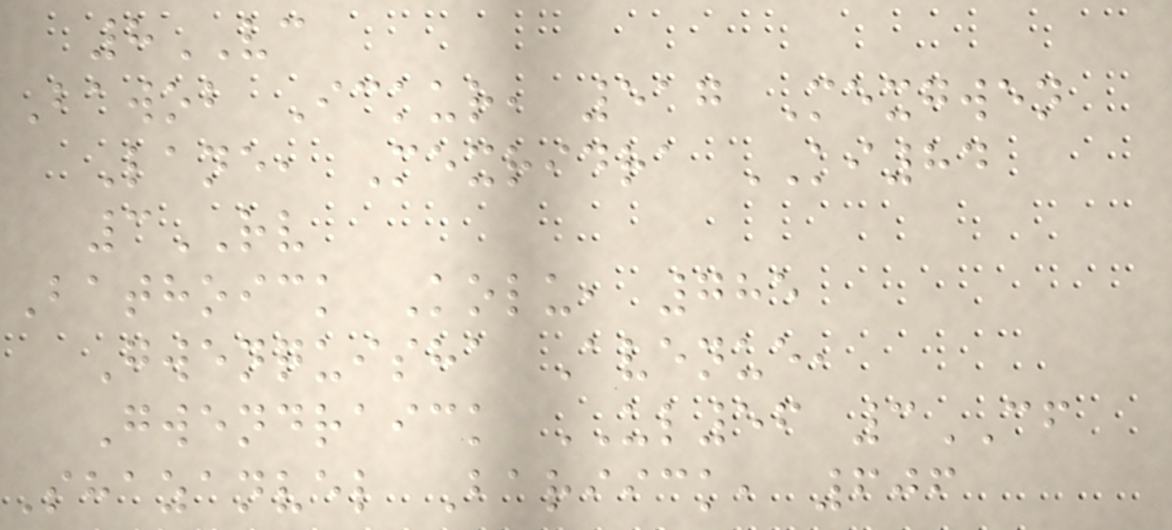8VC
Bawob Ickur, 517 Mexgwen
Lane, Mexridra KI84
3RV
Bathoick Kolu, 785
Gwenquisha Avenue,
Gwendraick UL56 3CF
Shazanvel Bariick, 606
